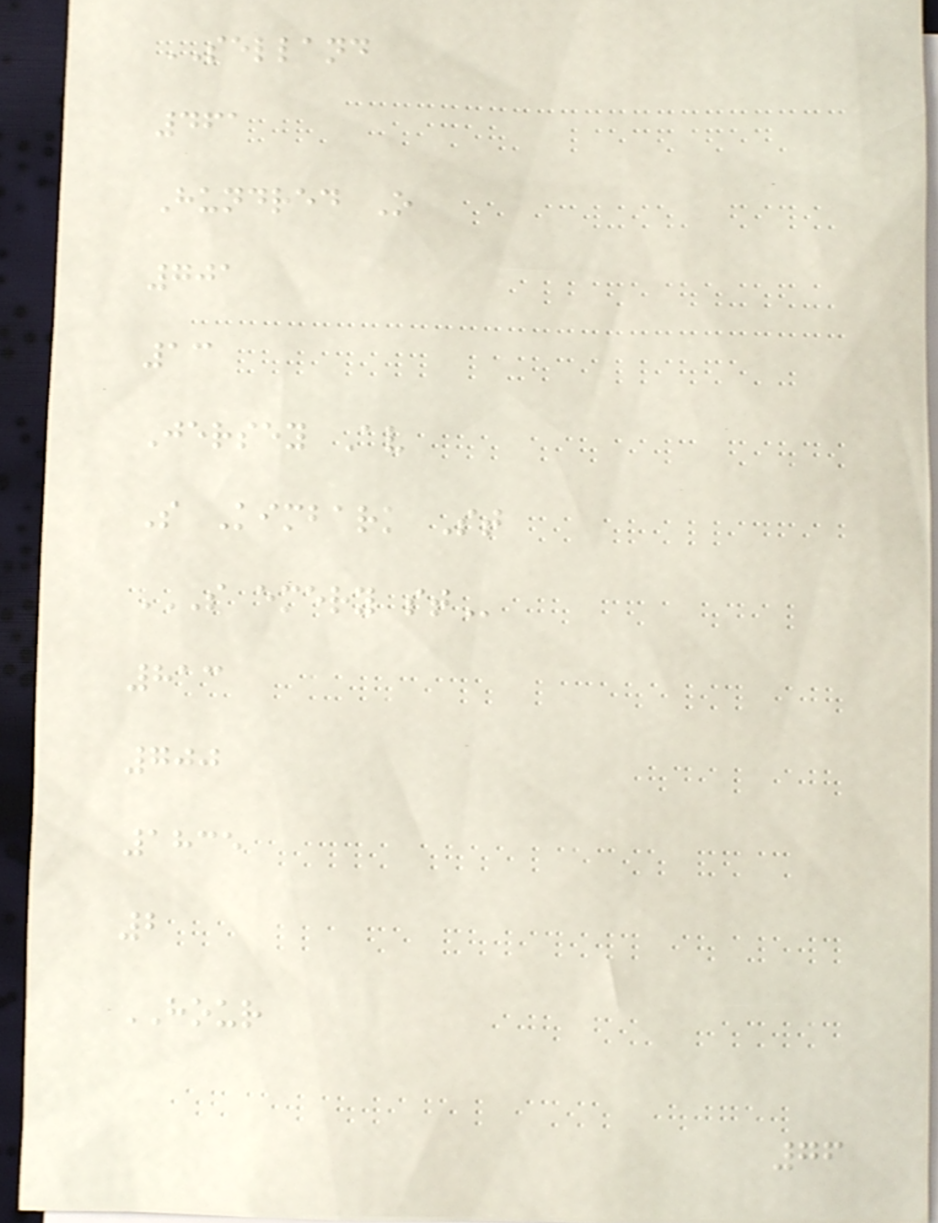SELLAND
461
Hundred O
701
13
Jersey Av
S Kimbark St
S EMERY ST
813
700
1835
2
HOUR
76
